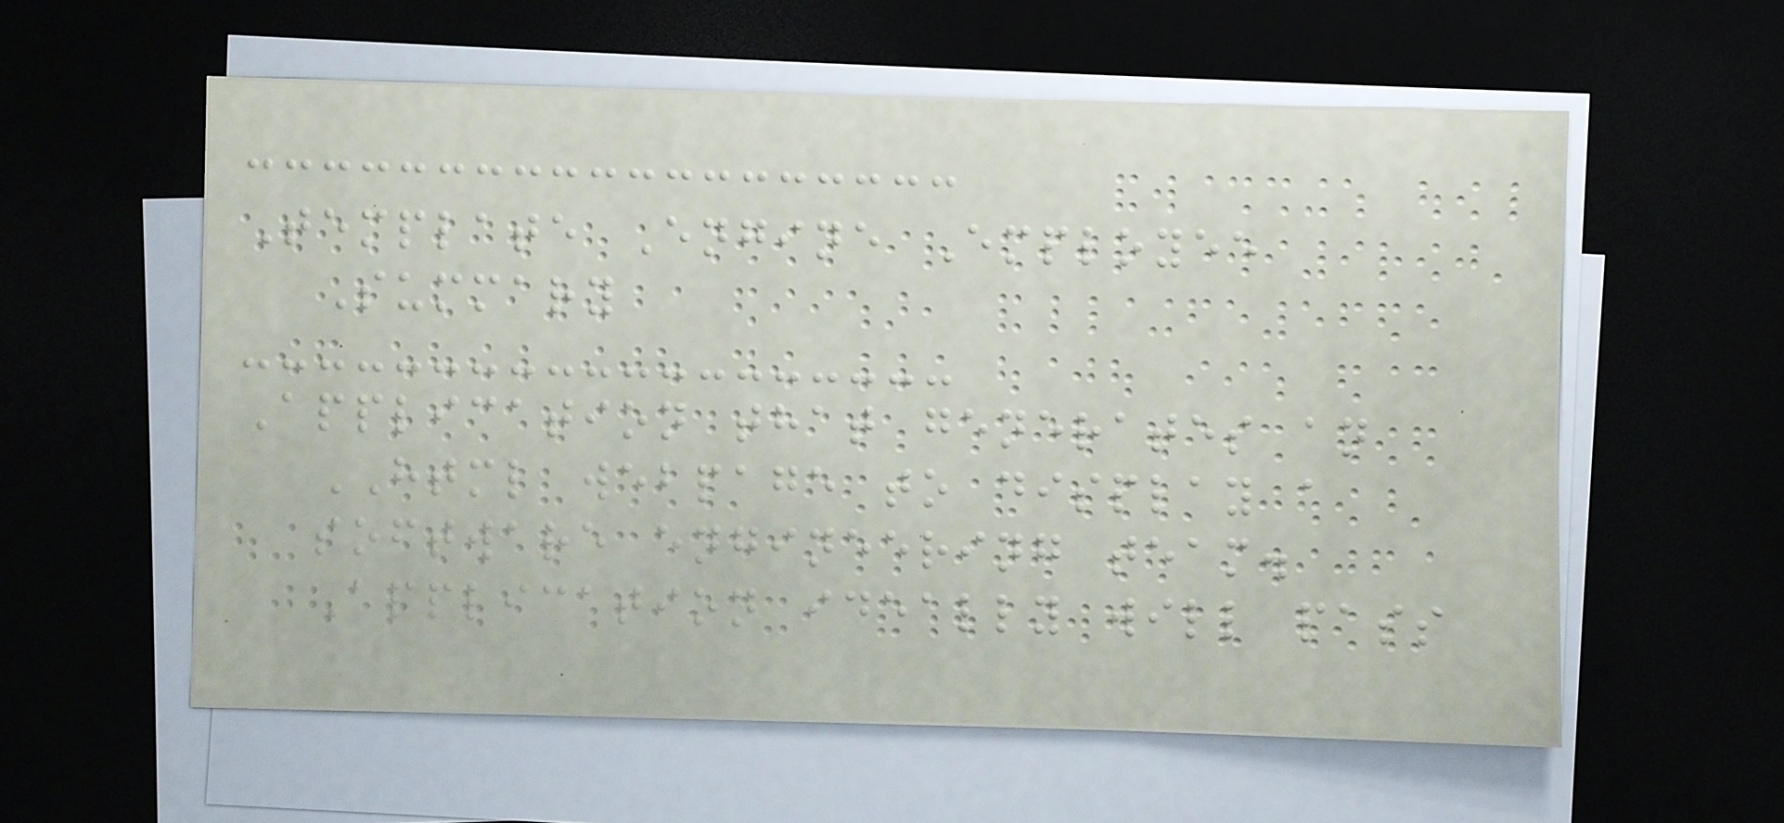Template Engine Employee
Summary
Application that generates an
HTML webpage to display a
software engineering team.
Application ideally will pass
